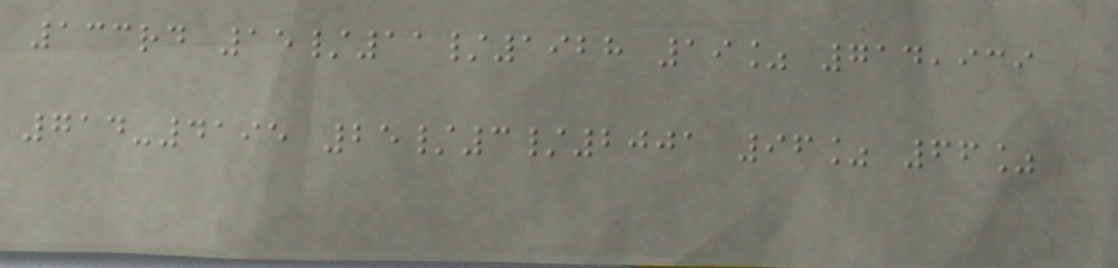133rd 15/11/1928 19% 714,939
714-4195 25/3/2001 96% 66%
